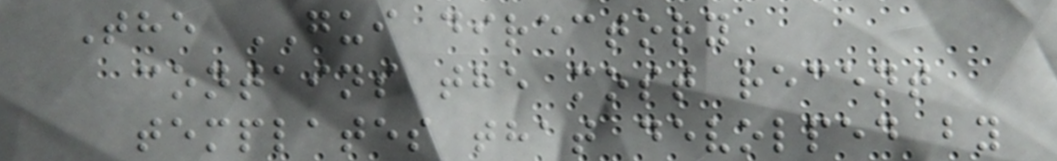The GUI directory
contains the most recent
templates that devolped by
